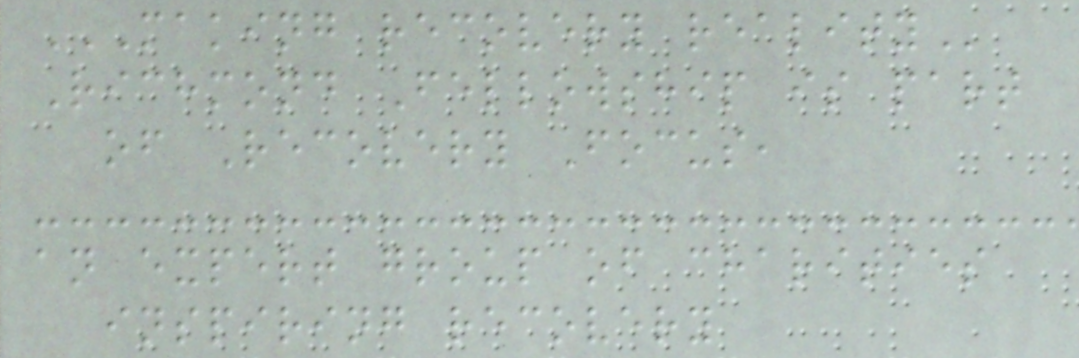MAKING RECOVERY REALITY
Richmond Fellowship is part
of Recovery Focus,
an expert group of charities
inspiring recovery
